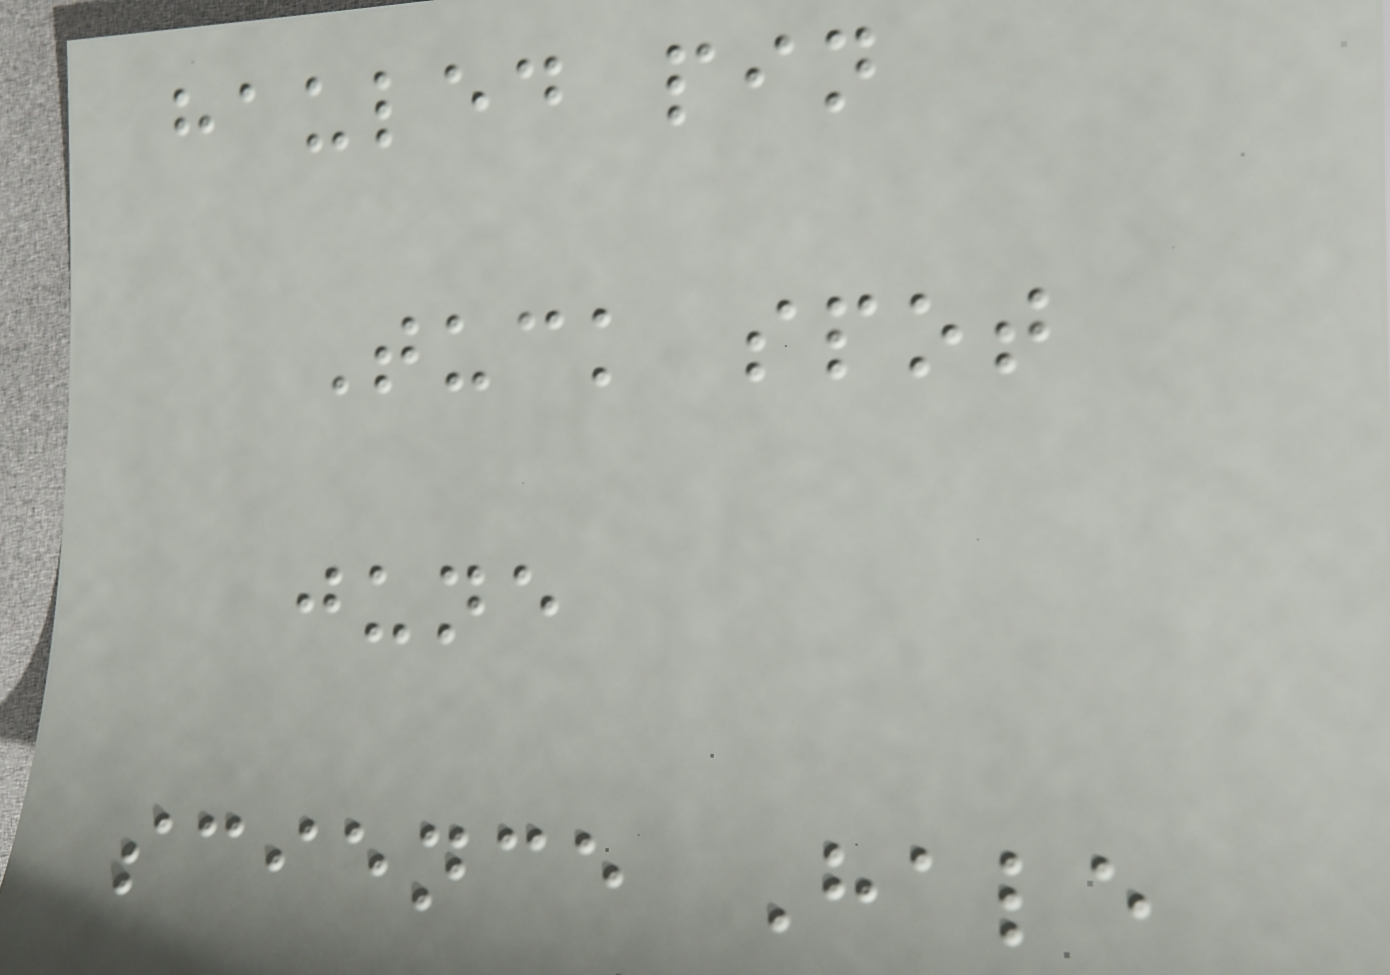hauled pin
Tuck spot
june
science Hale
